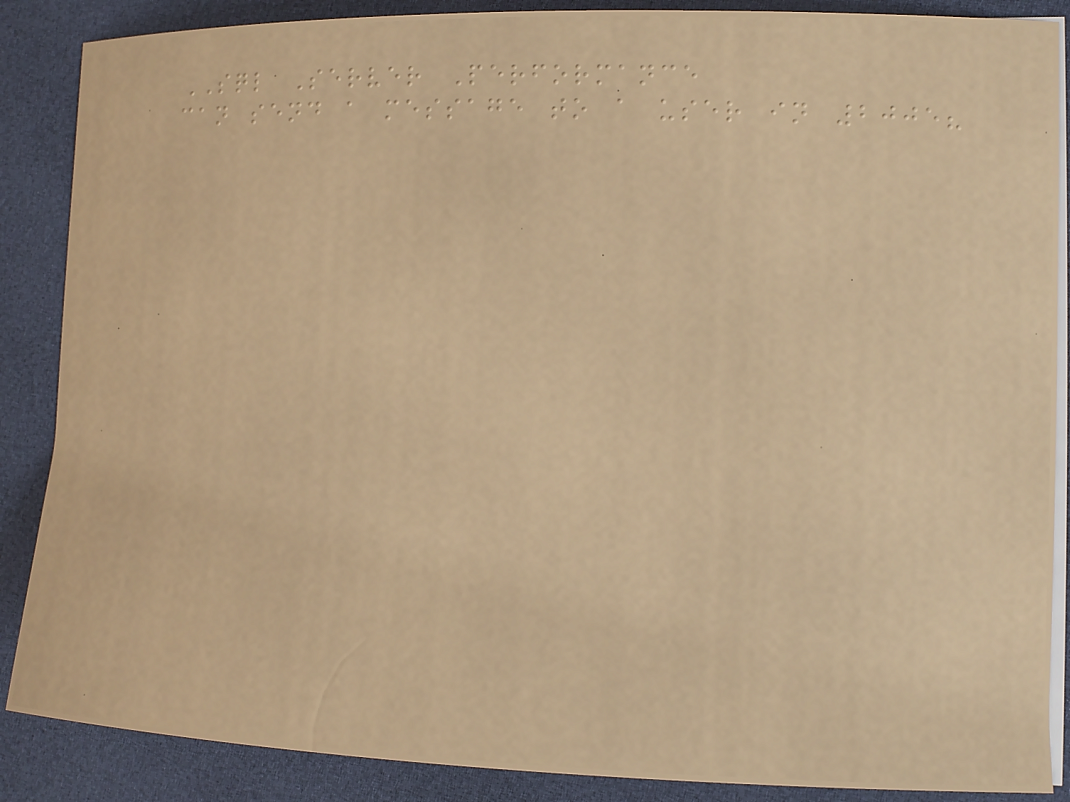SQL Server Performance
can send a message to a user in 2005?
